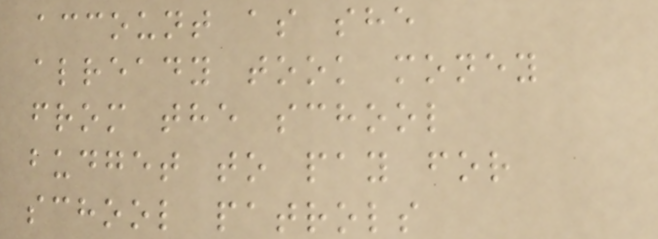account as she
already took money
from the school
budget to pay for
school patrols
